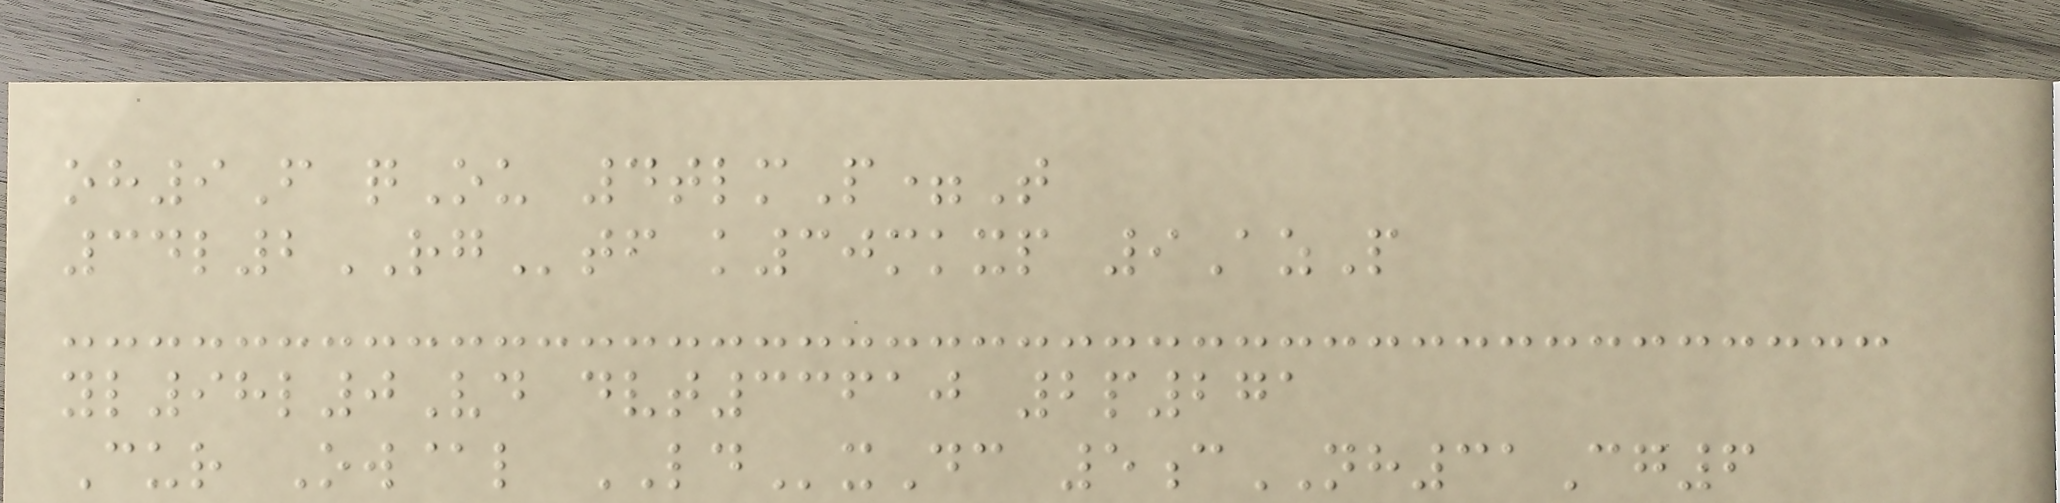oh9F qOu 4tlmP=T
34l2RGtf k30mkxp 9AzP
yl98l0Vd dvt33610 2p271
Cur Ow@l LDxDc 5cNH31Cg6
